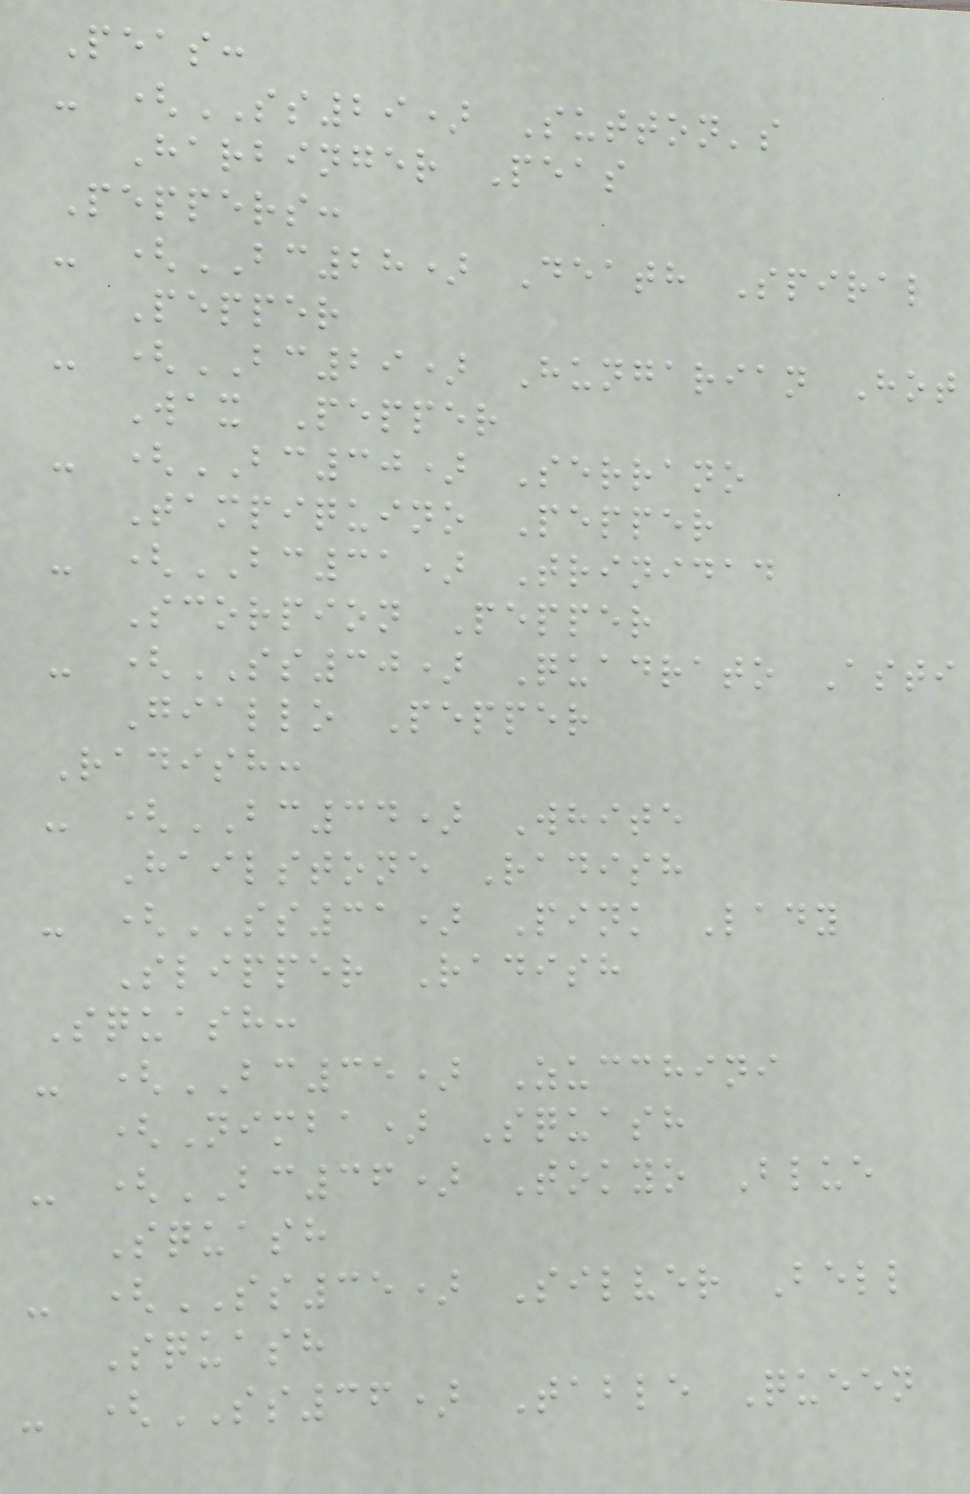Peas:
- (SS29) Sutton's
Harbinger Peas
Peppers:
- (BC28) Death Spiral
Pepper
- (BC29) Hungarian Hot
Wax Pepper
- (BC30) Serrano
Tampiquino Pepper
- (BC31) Trinidad
Scorpion Pepper
- (SS30) Quadrato Asti
Giallo Pepper
Radish:
- (BC34) White
Hailstone Radish
- (SS31) Pink Lady
Slipper Radish
Squash:
- (BC35) Zucchini
(Nimba) Squash
- (BC36) Tokyo Blue
Squash
- (SS35) Silver Bell
Squash
- (SS36) Table Queen
